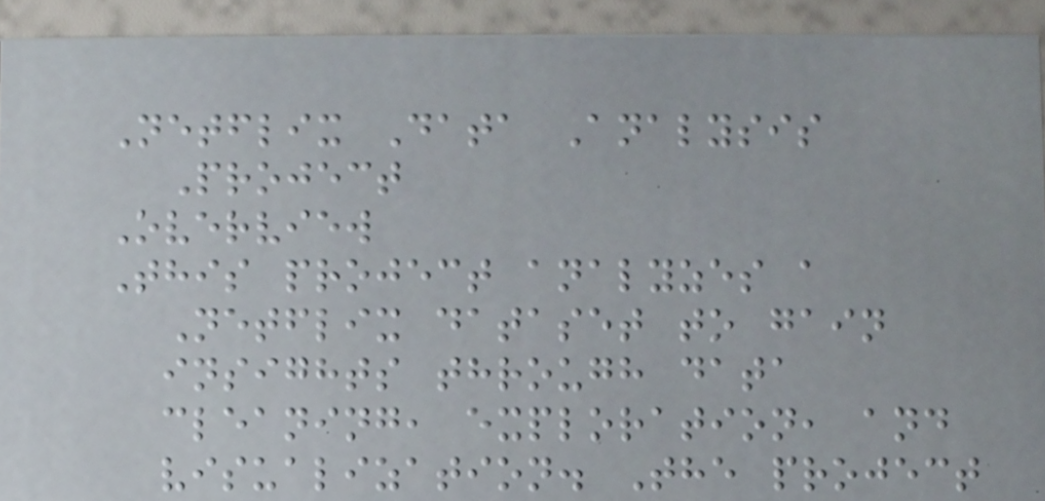Netflix Data Analysis
Project
Overview
This project analyzes a
Netflix dataset to gain
insights through data
cleaning, exploration, and
visualization. The project
